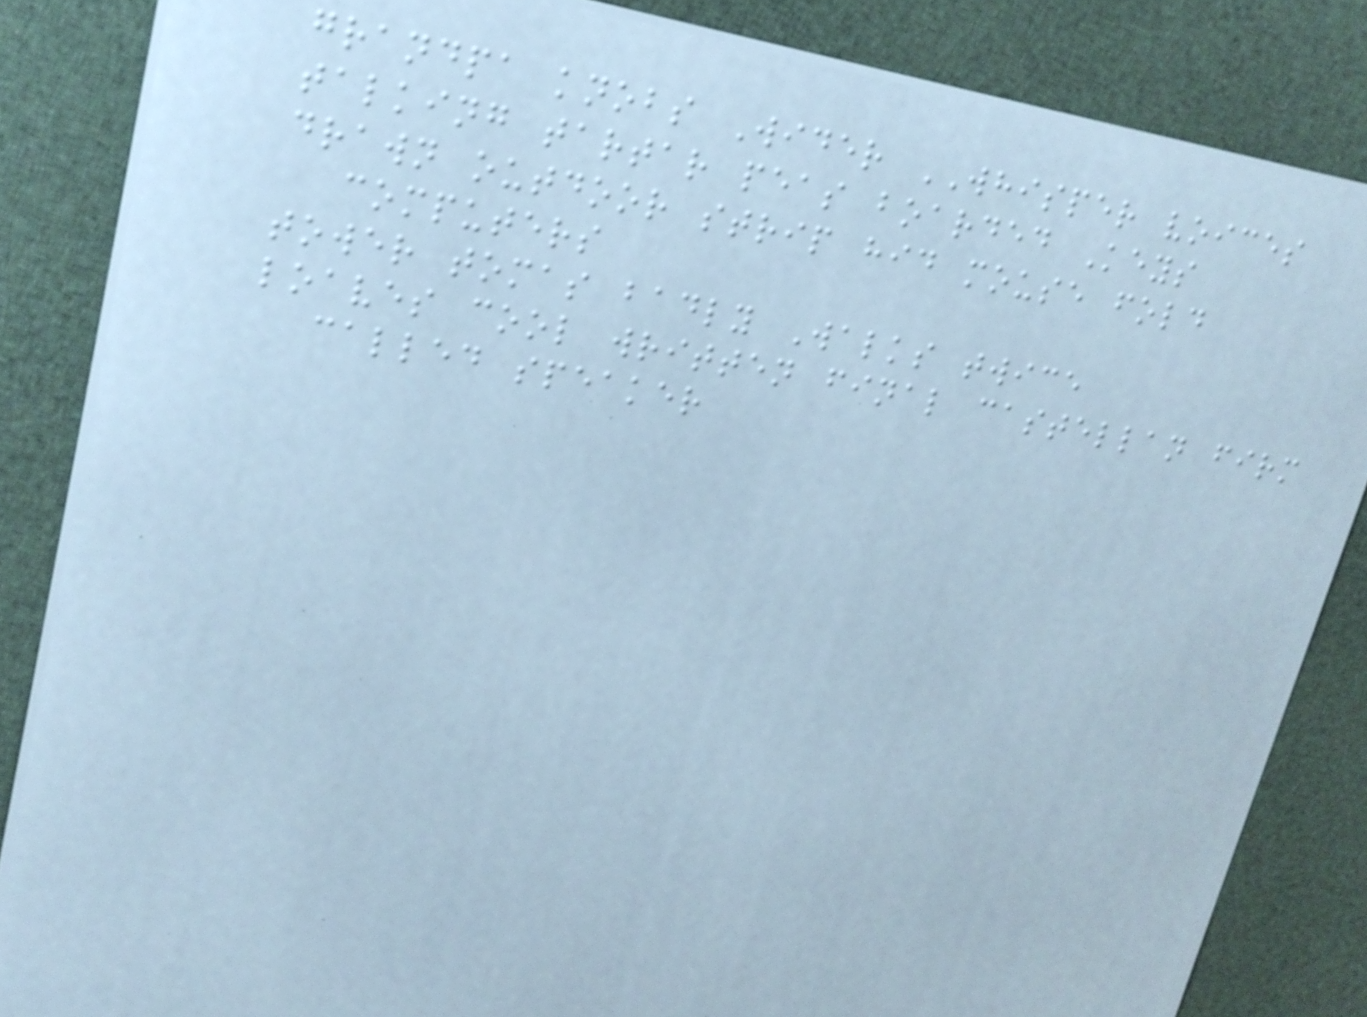grandpa knobs Wider WHISPER voices
talking tartar peas boarded Keys
drawn outdoor strip hid mouse fold
computers
tower tomas badly Walks twice
loaves cool written final castellan firm
called speaker
